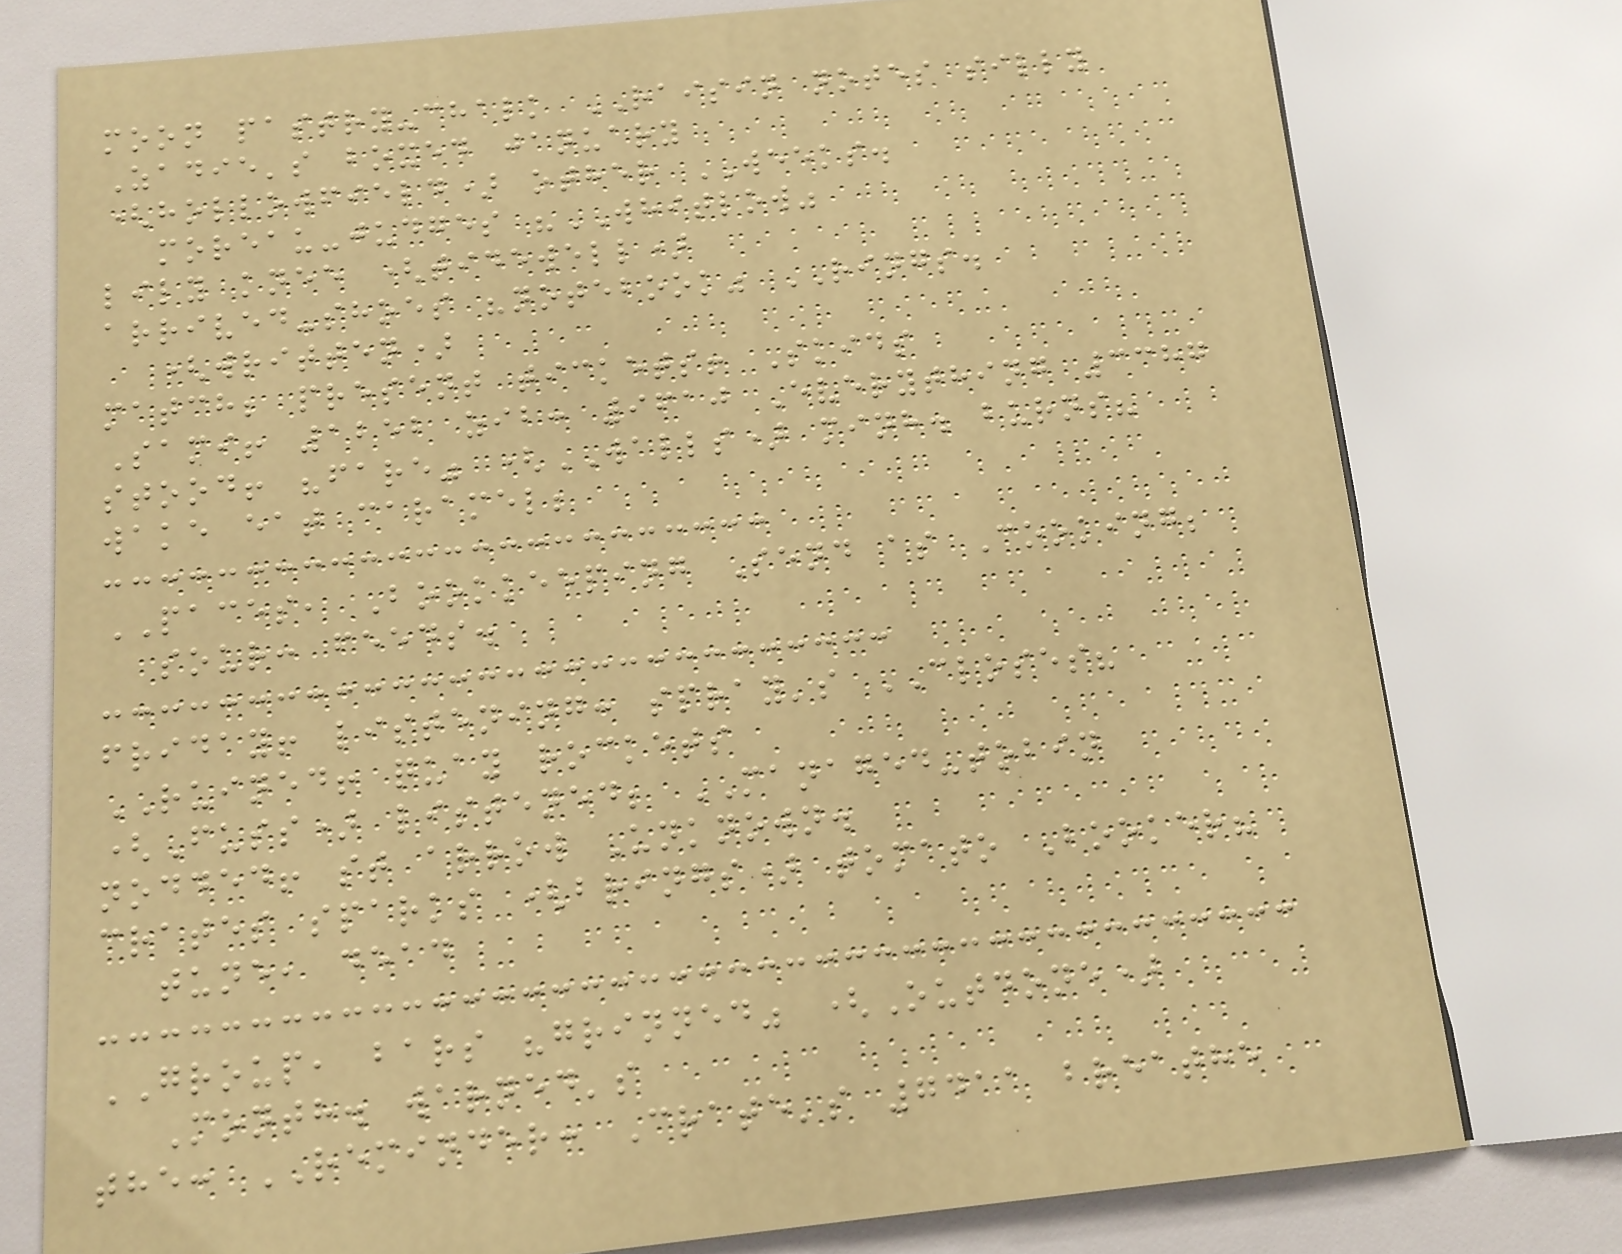moon pastry-chalk RAISIN notes silly
Zadie's boxed january
(hollowfield) other WEEKS.
moreau-judges "WHITLOW"
lily knee (tidewell)
arrived-shoes "notebook" RINGS.
(written)
match; present tickets! Skids
Sami! 1252 zib: 9610 Everything 3387
stood! "fare" (WALLS) minh. burns?
wake eat caramel;
PACES, Bookkeeping Send as Cooking;
sour: feeds.
friday! listening: spray's CLOSES?
RUINED! quay rockets
(Fuss) listened; MANAGED-tobin
nodded! st arrow Unknown.
crates sparks (brings) tomato Booker?
tune, dead
GROUP, bars "grinned" (Outdone)
Month. warned's
the: REMINDER: Crate's 7411 breathe
